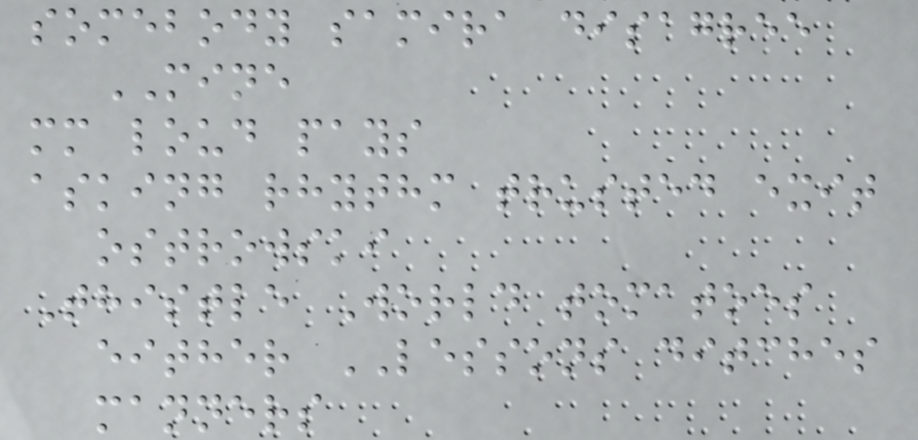somebody samira disagree
MINE
mm loud pays
asking rhythm trusted exit
ostrowski
Thistle World tomatoes
either LESSONS ditches
manners
